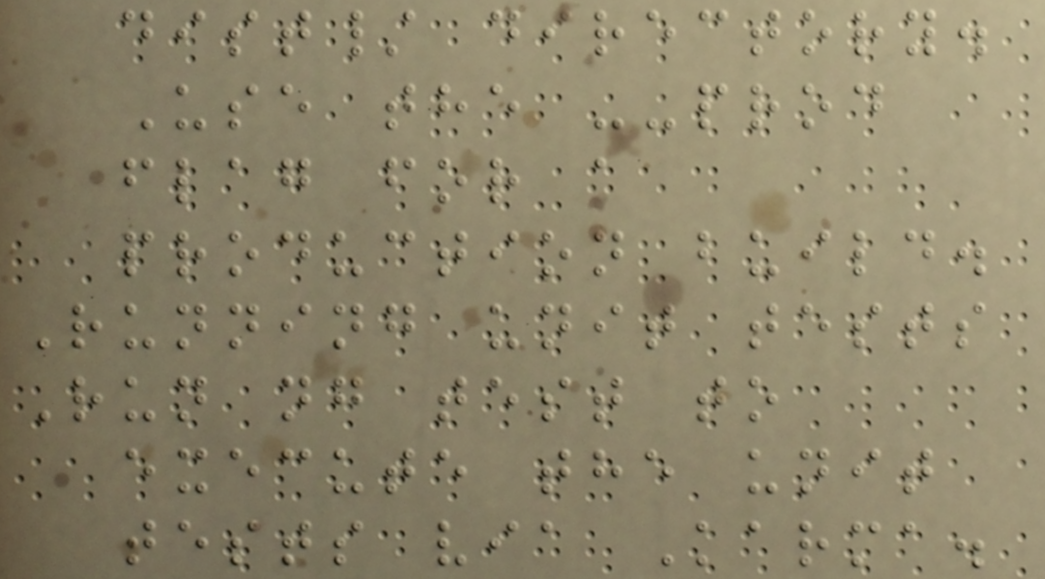dist/ directory.
Use the --prod
flag for a
production build.
Running unit tests
Run ng test to
execute the unit
tests via Karma.
